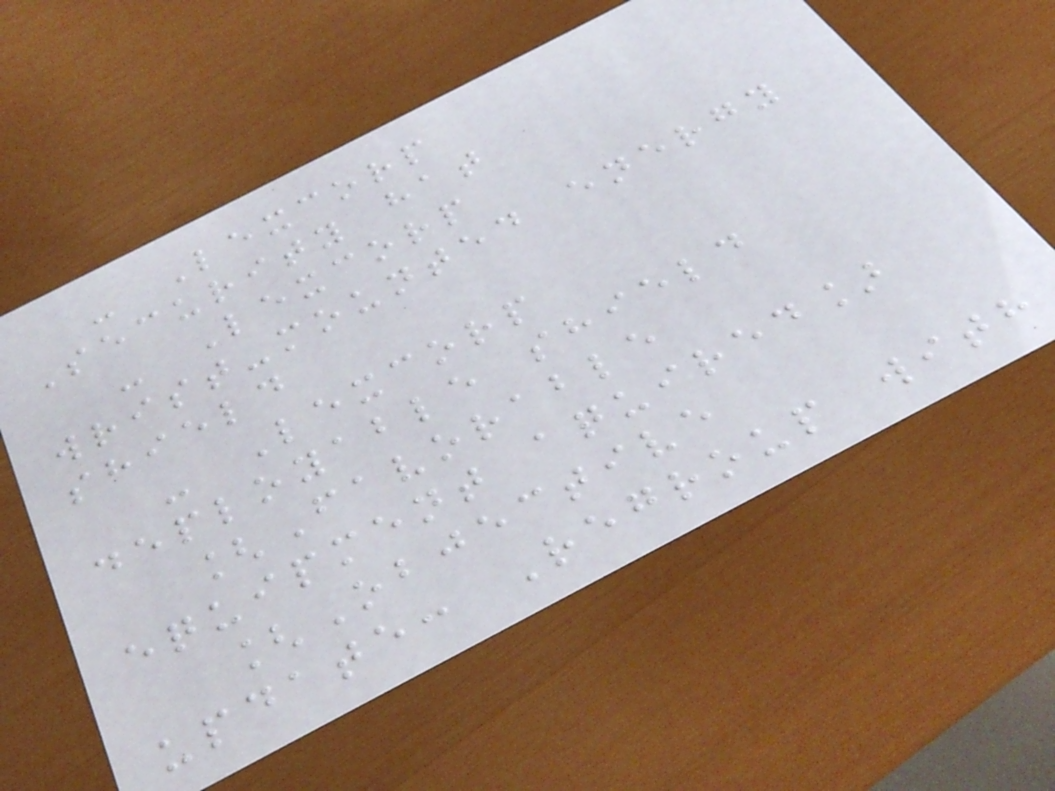- Lexcorp
Security hat
- Lexcorp
wrist-mounted energy
shield
- Lexcorp
deployable shield
[Favorable
equipment aquired]
[Objective
update: Regroup with
